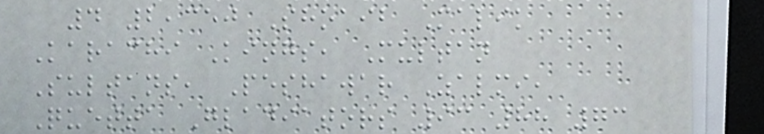4 2,350 Shoaib Malik
Karachi Kings, Multan
Sultans, Peshawar Zalmi,
Quetta Gladiators 93 88 73
